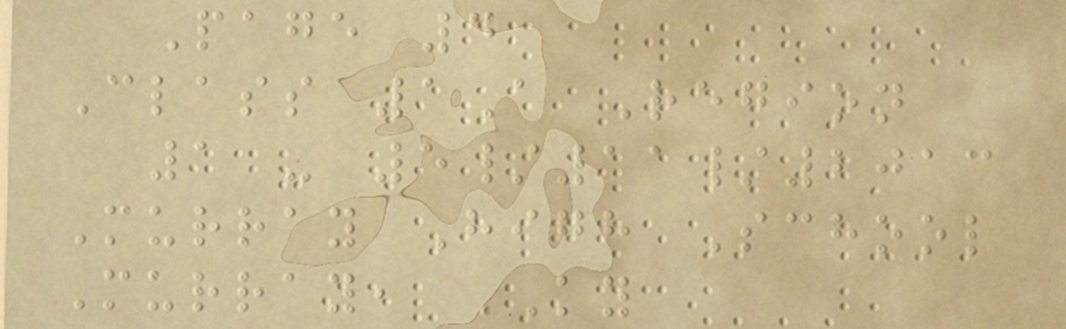Page 4
Class 1A Region
1 - 5/11/2013
Murray High School
Murray, KY
